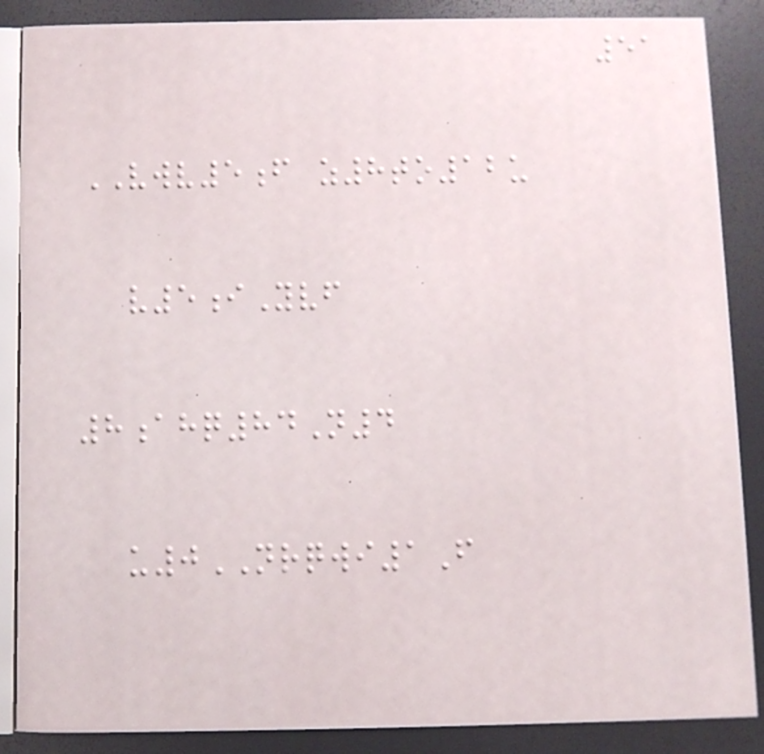51
VWV5f z8to12u
v5iYvf
8ahq84N4
u0NRQWI1F
